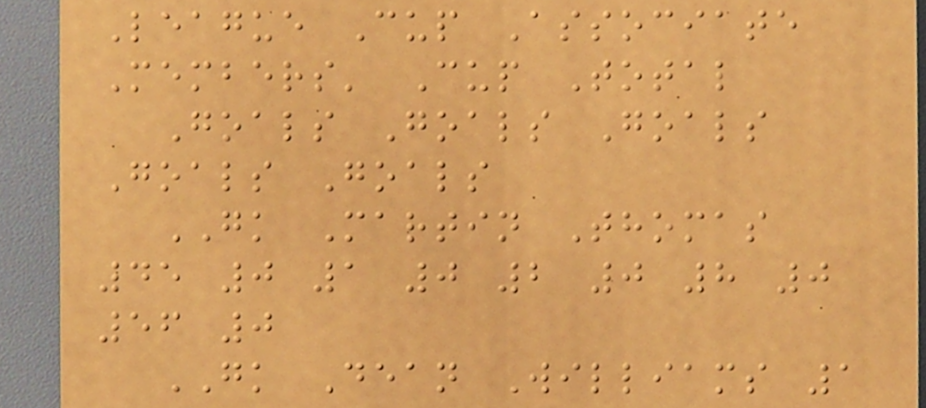League Cup Associate
Members' Cup Total
Goals Goals Goals
Goals Goals
GK Martin Thomas
45 0 1 0 2 0 8 0
56 0
GK Dean Williams 1
